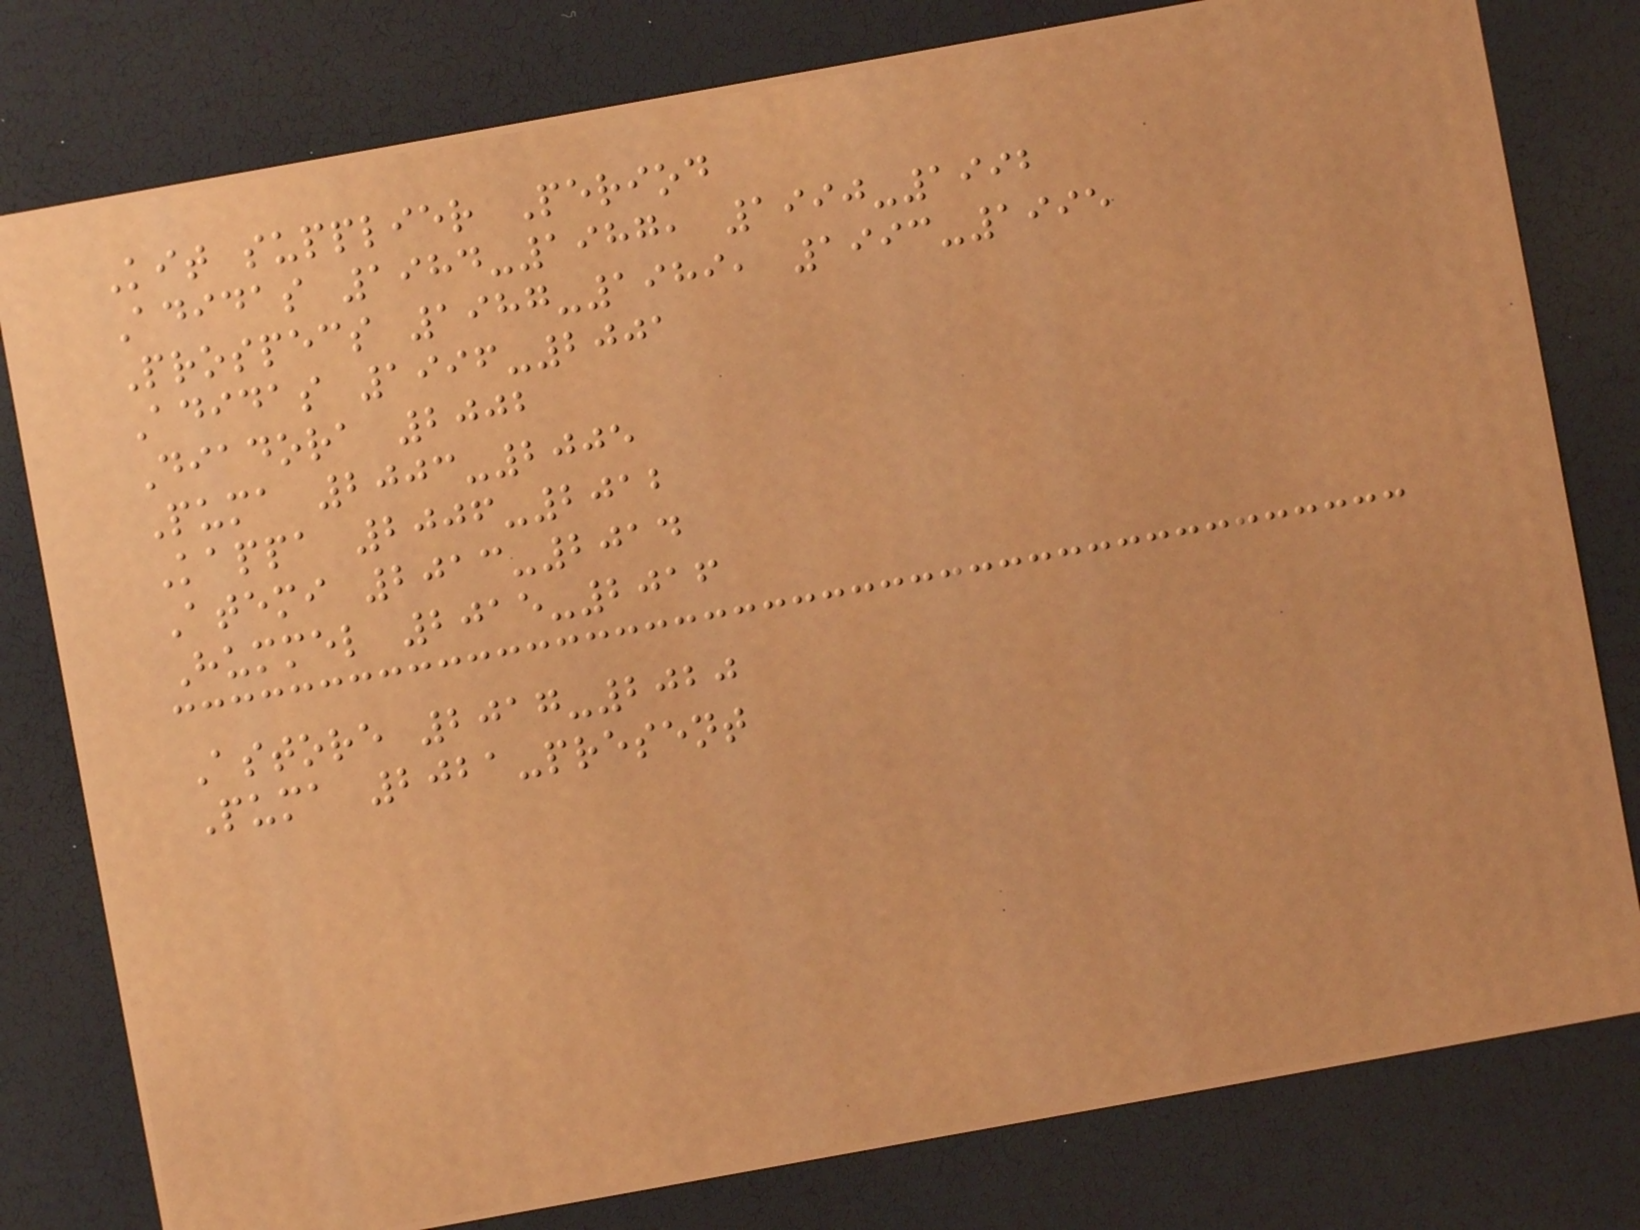Kit supplier Period
Adidas 1984-1987, 1990-1992
Prospecs 1987-1989, 1993-1995
Adidas 1996-2001
Diadora 2002
Puma 2003-2005
Kappa 2006-2012
Atemi 2013-2014
Hummel 2015-2016
Astore 2017-2020
Puma 2021-present
